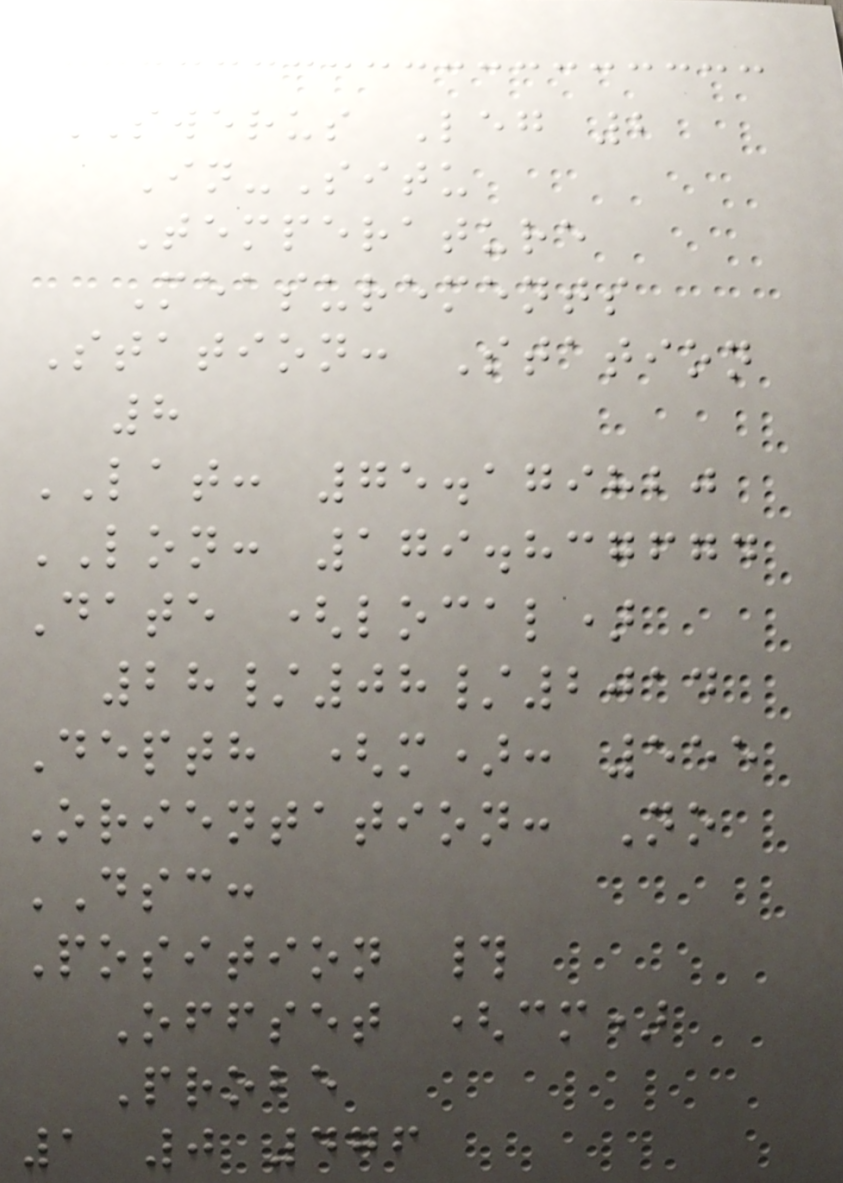SWERUS Leg 2
In-Situ
Temperature
Measurements
Station: Station
8
LAT: 75.179820
LON: 179.837674
Date (local)
28/08/2014
Depth (m): 555
Orientation: No
DSC:
Position #
Offset (cm)
Probe
1 0 476
